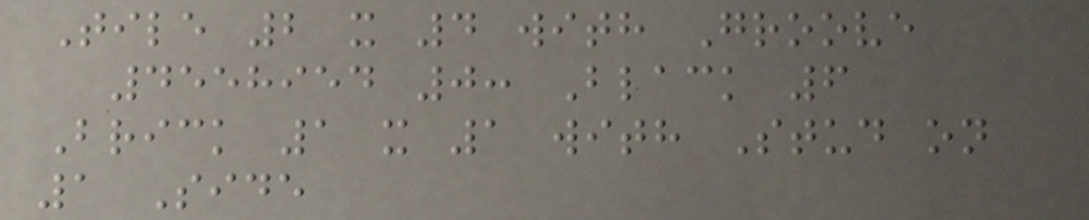Tile 2 x 4 with Groove
4558954 0: Black 6
Brick 1 x 1 with Stud on
1 Side
